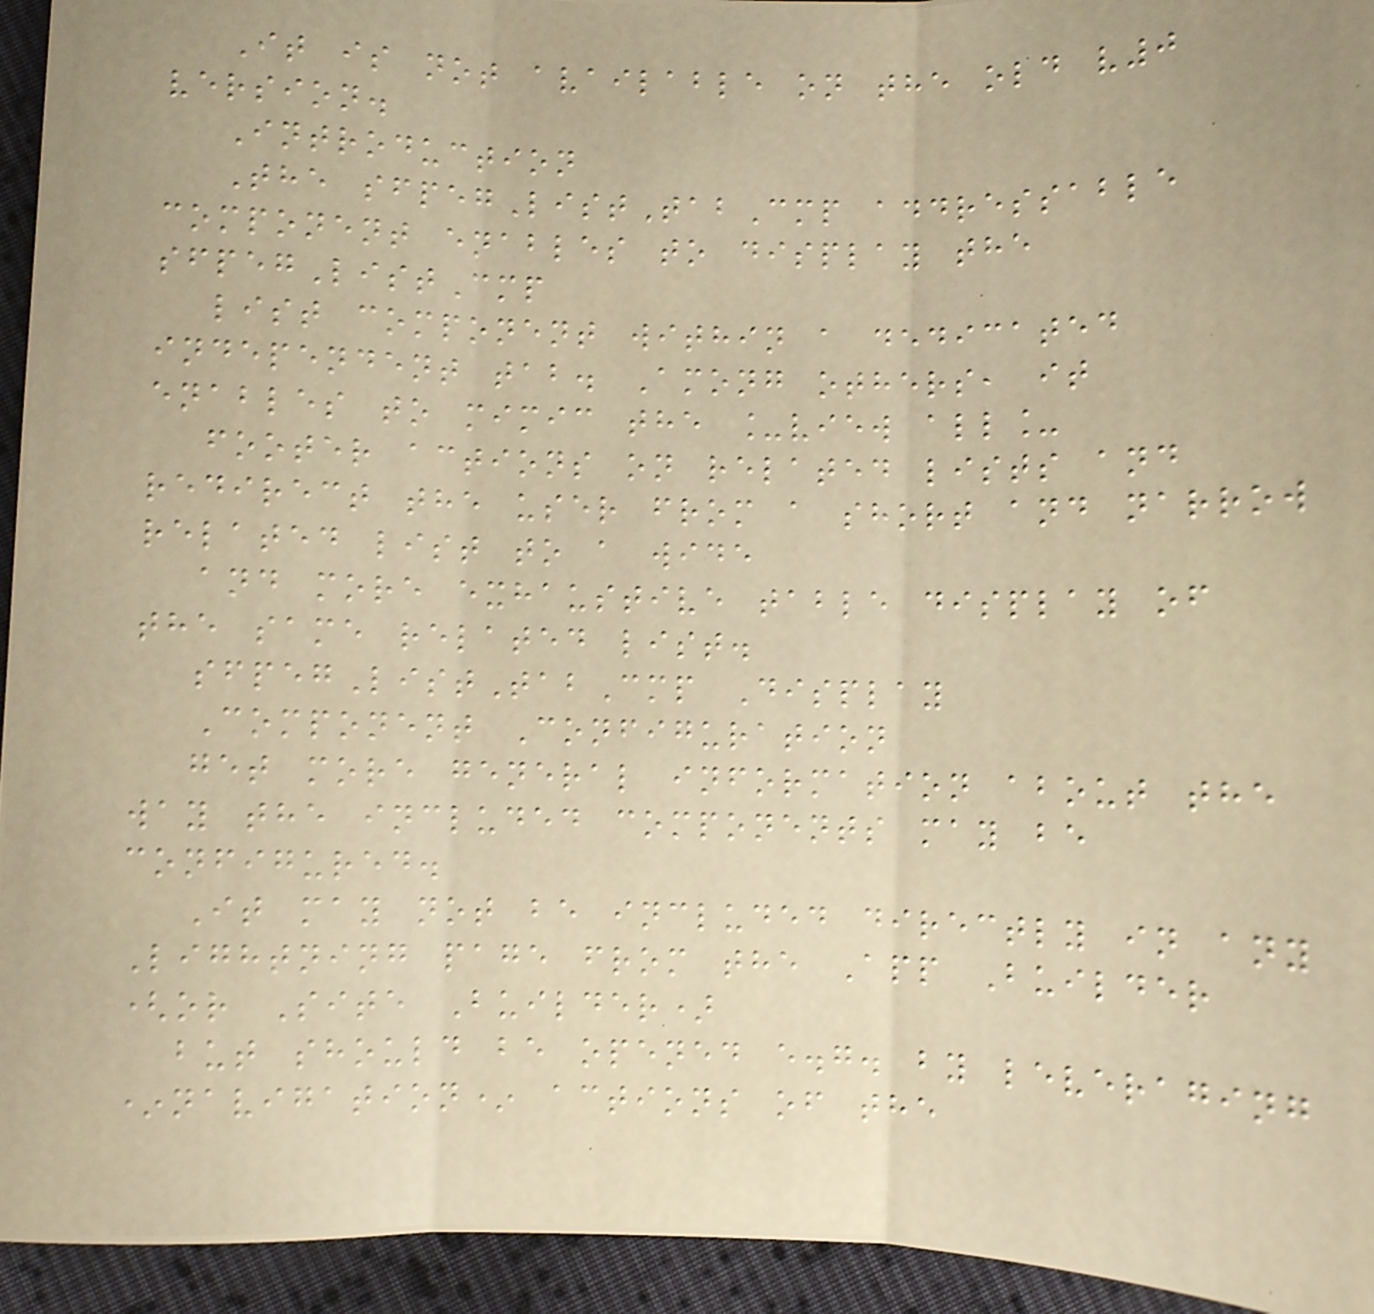It is not available on the old v0
version.
Introduction
The sfpegListTabCmp addressable
component enables to display the
sfpegListCmp
list component within a dedicated
independent tab. Among others, it
enables to mimic the _view all_
footer actions on related lists and
redirect the user from a short and narrow
related list to a wide
and more exhaustive table display of
the same related list.
sfpegListTabCmp Display
Component Configuration
get more general information about the
way the included components may be
configured.
It may not be included directly in any
Lightning page from the App Builder
(or Site Builder)
but should be opened e.g. by leveraging
*navigation* actions of the
